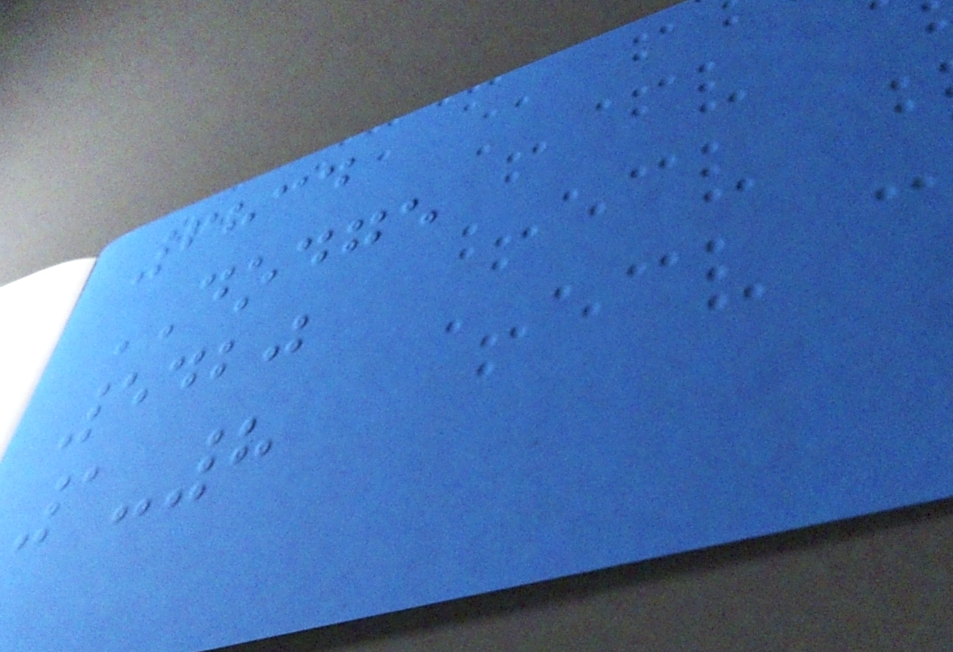6834
DODGE
5420
1-8
